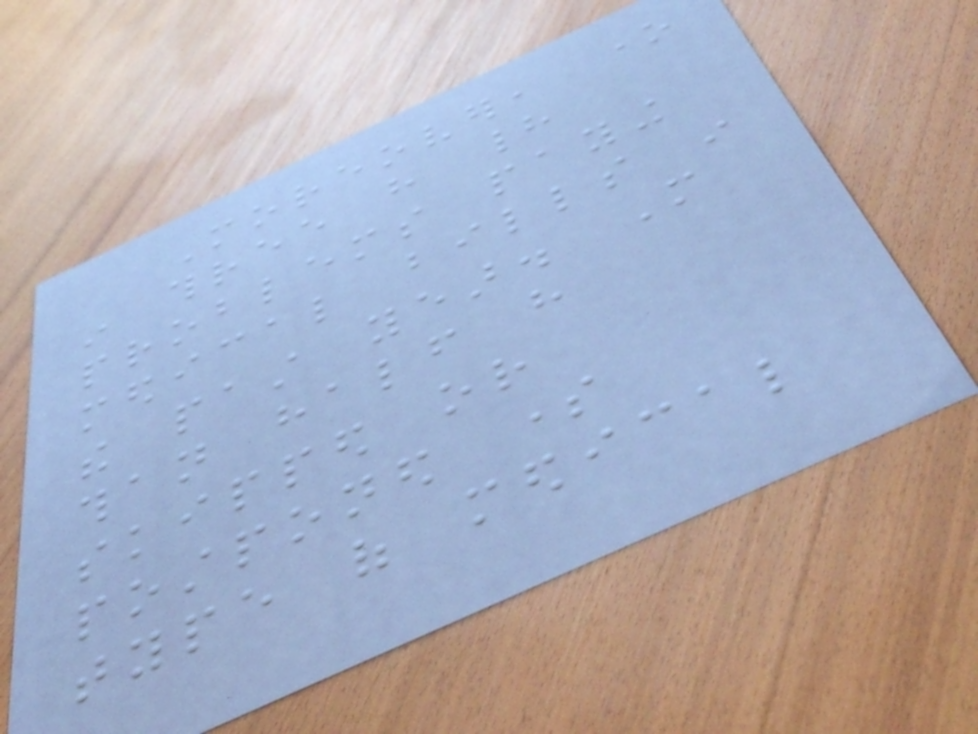Moreover, one
in three have had
problems paying
medical bills in
the past year. More
than half have
skipped or
postponed some
type of medical
